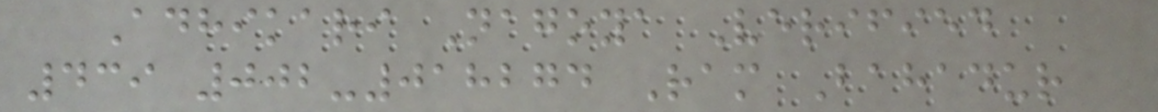Adhikari Nagoya Verified
439 002-018274 Ram Bahadur
